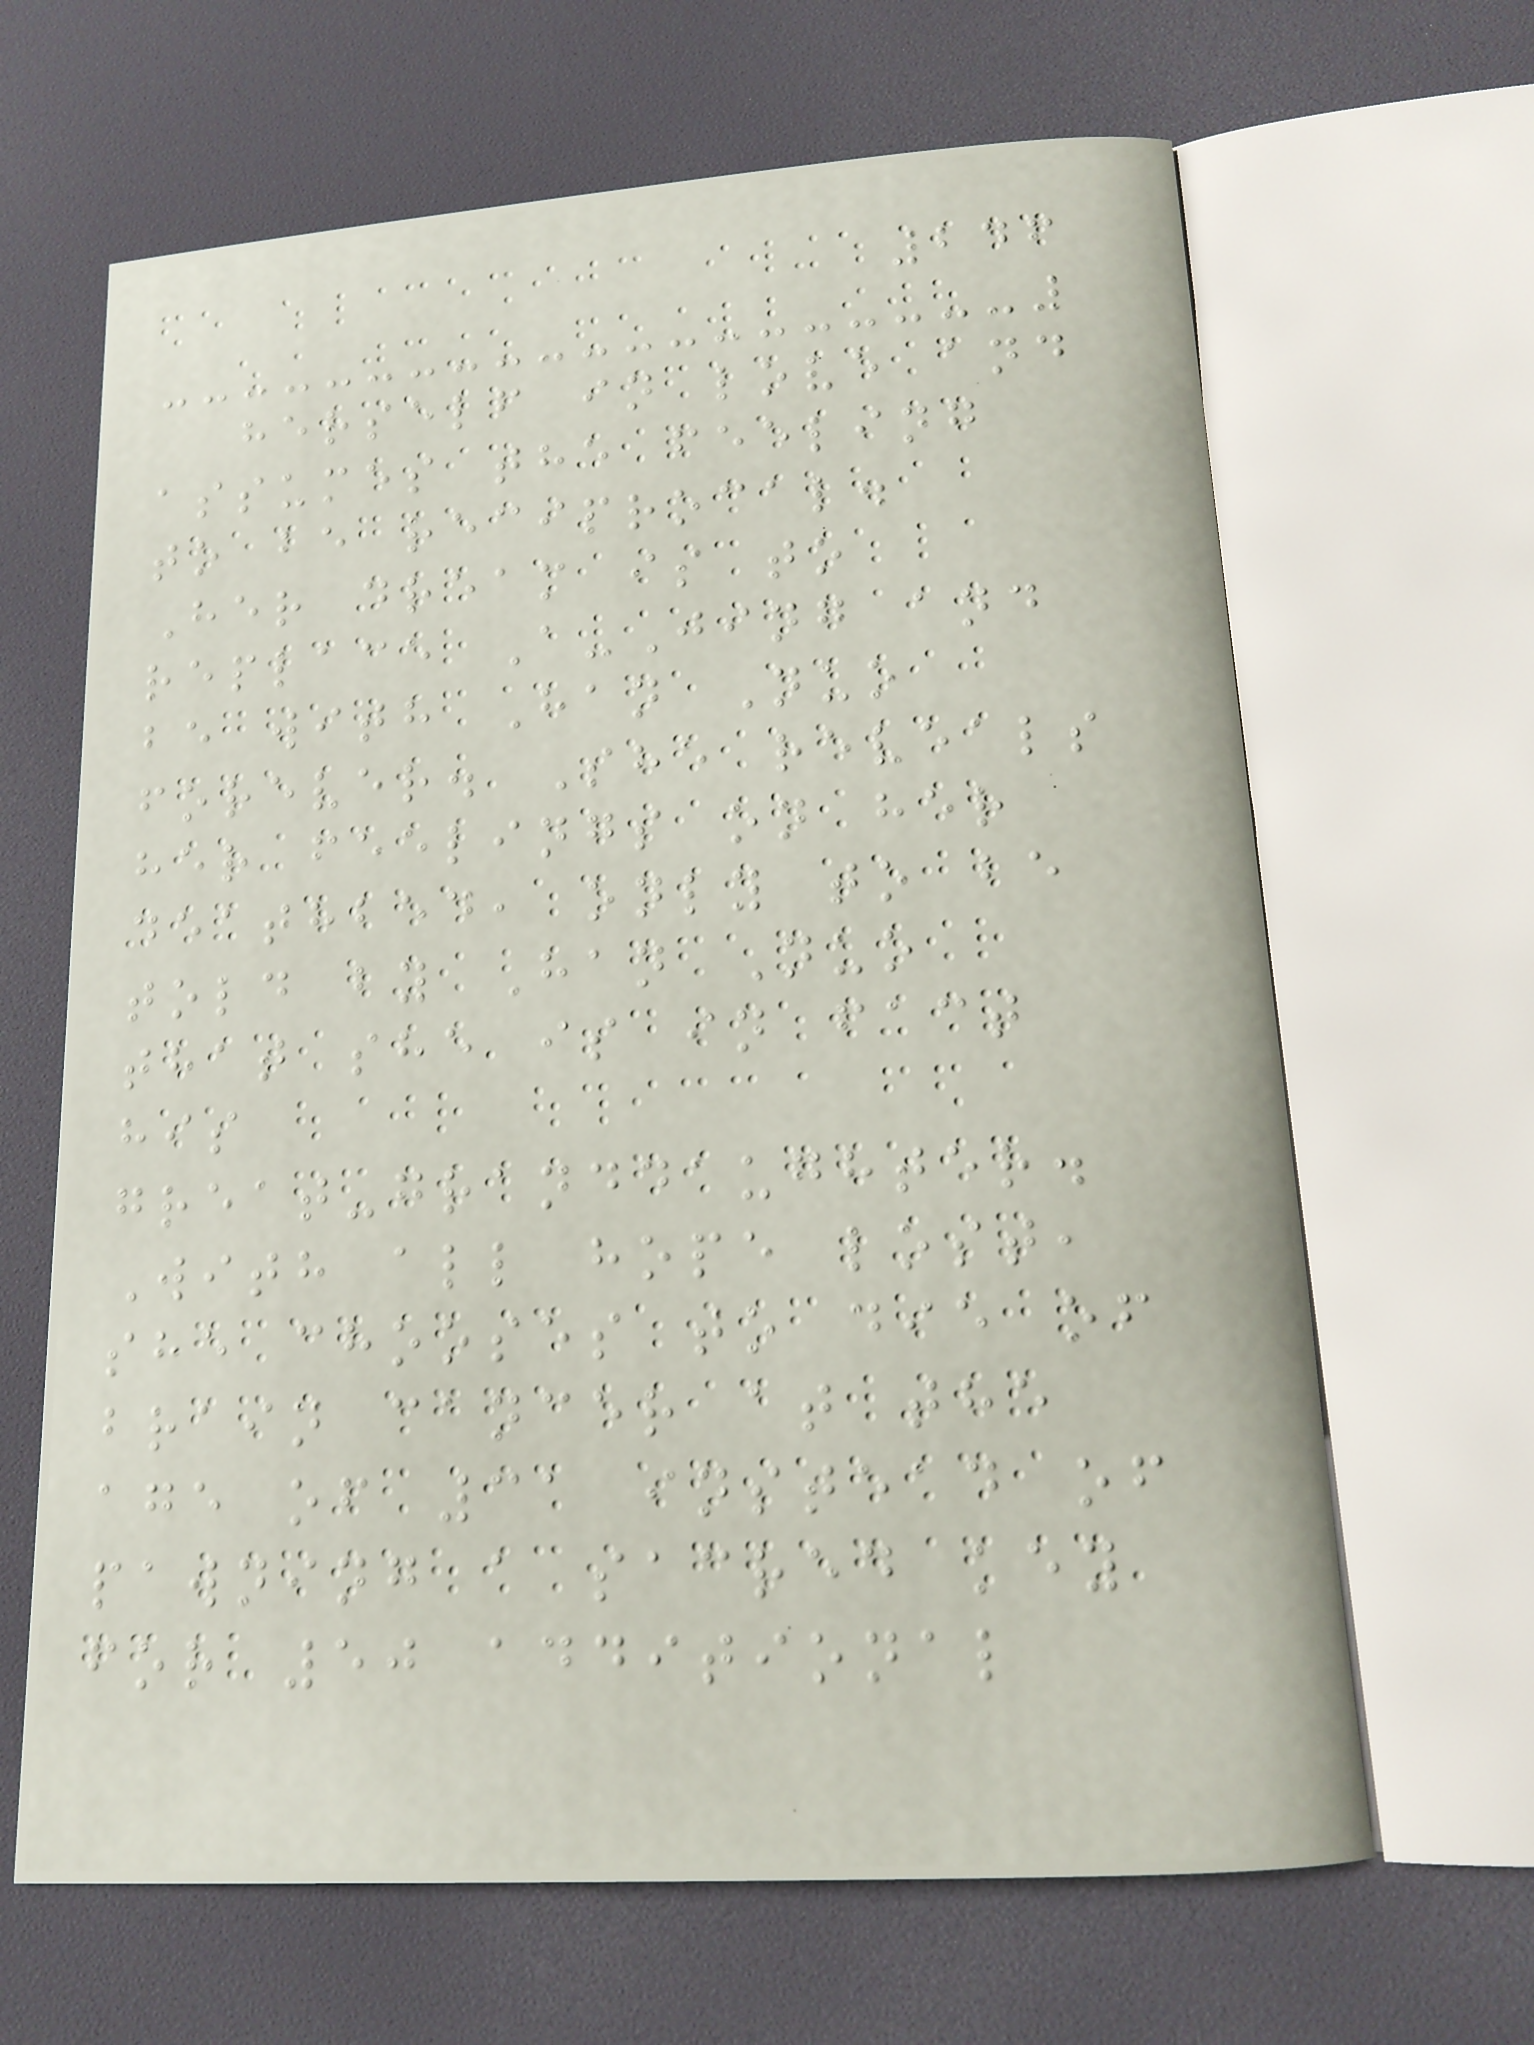246
herself in love and
assumes the feeling
to be reciprocal.
Her dream is to
replace A-Jing and
be with Han Nuo
forever. She reveals
her feelings on her
deathbed, only to be
told by Han Nuo
that she is in fact
his
great-granddaughter.
With all hope lost,
she chooses to die of
brain cancer at the
age of 31 instead of
pawning a sacred key
for 50 additional
